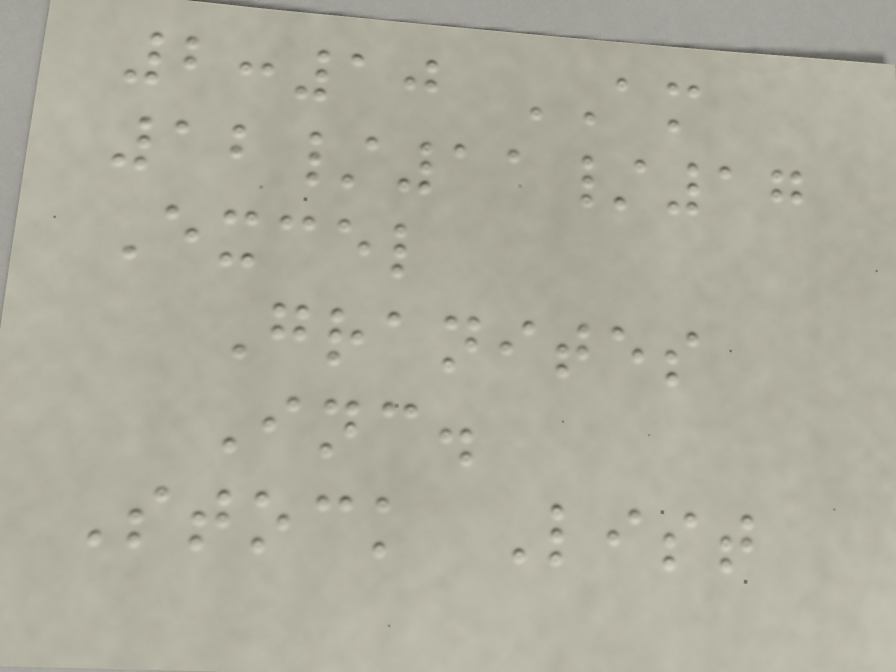2:10 AM
12/11/17
Excel
Granites
Inc.
Stock List
